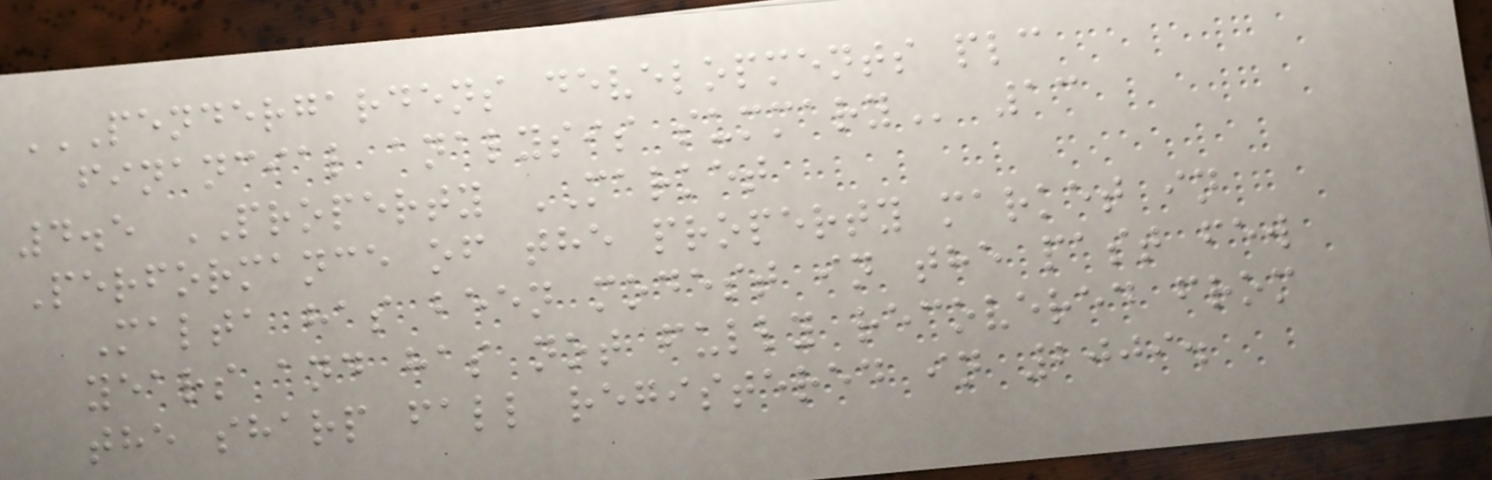PENDERGARDENS DEVELOPMENTS PLC
FINANCIAL ANALYSIS SUMMARY 13
4.5 PROPERTY MARKET
Performance of the property market in
Malta has been modest in the past few
years and has not fully recovered from
the sharp fall registered in 2009.
